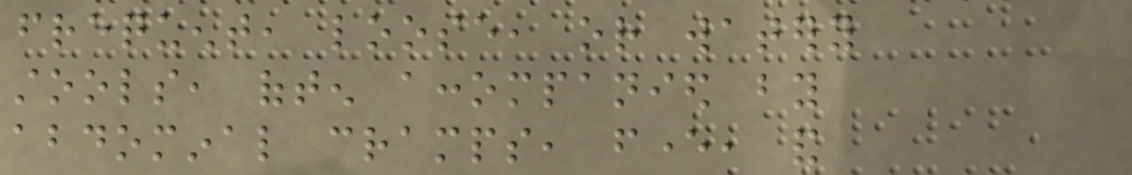frequent, loose, or watery
stools, often accompanied by
abdominal cramps, fever, and
